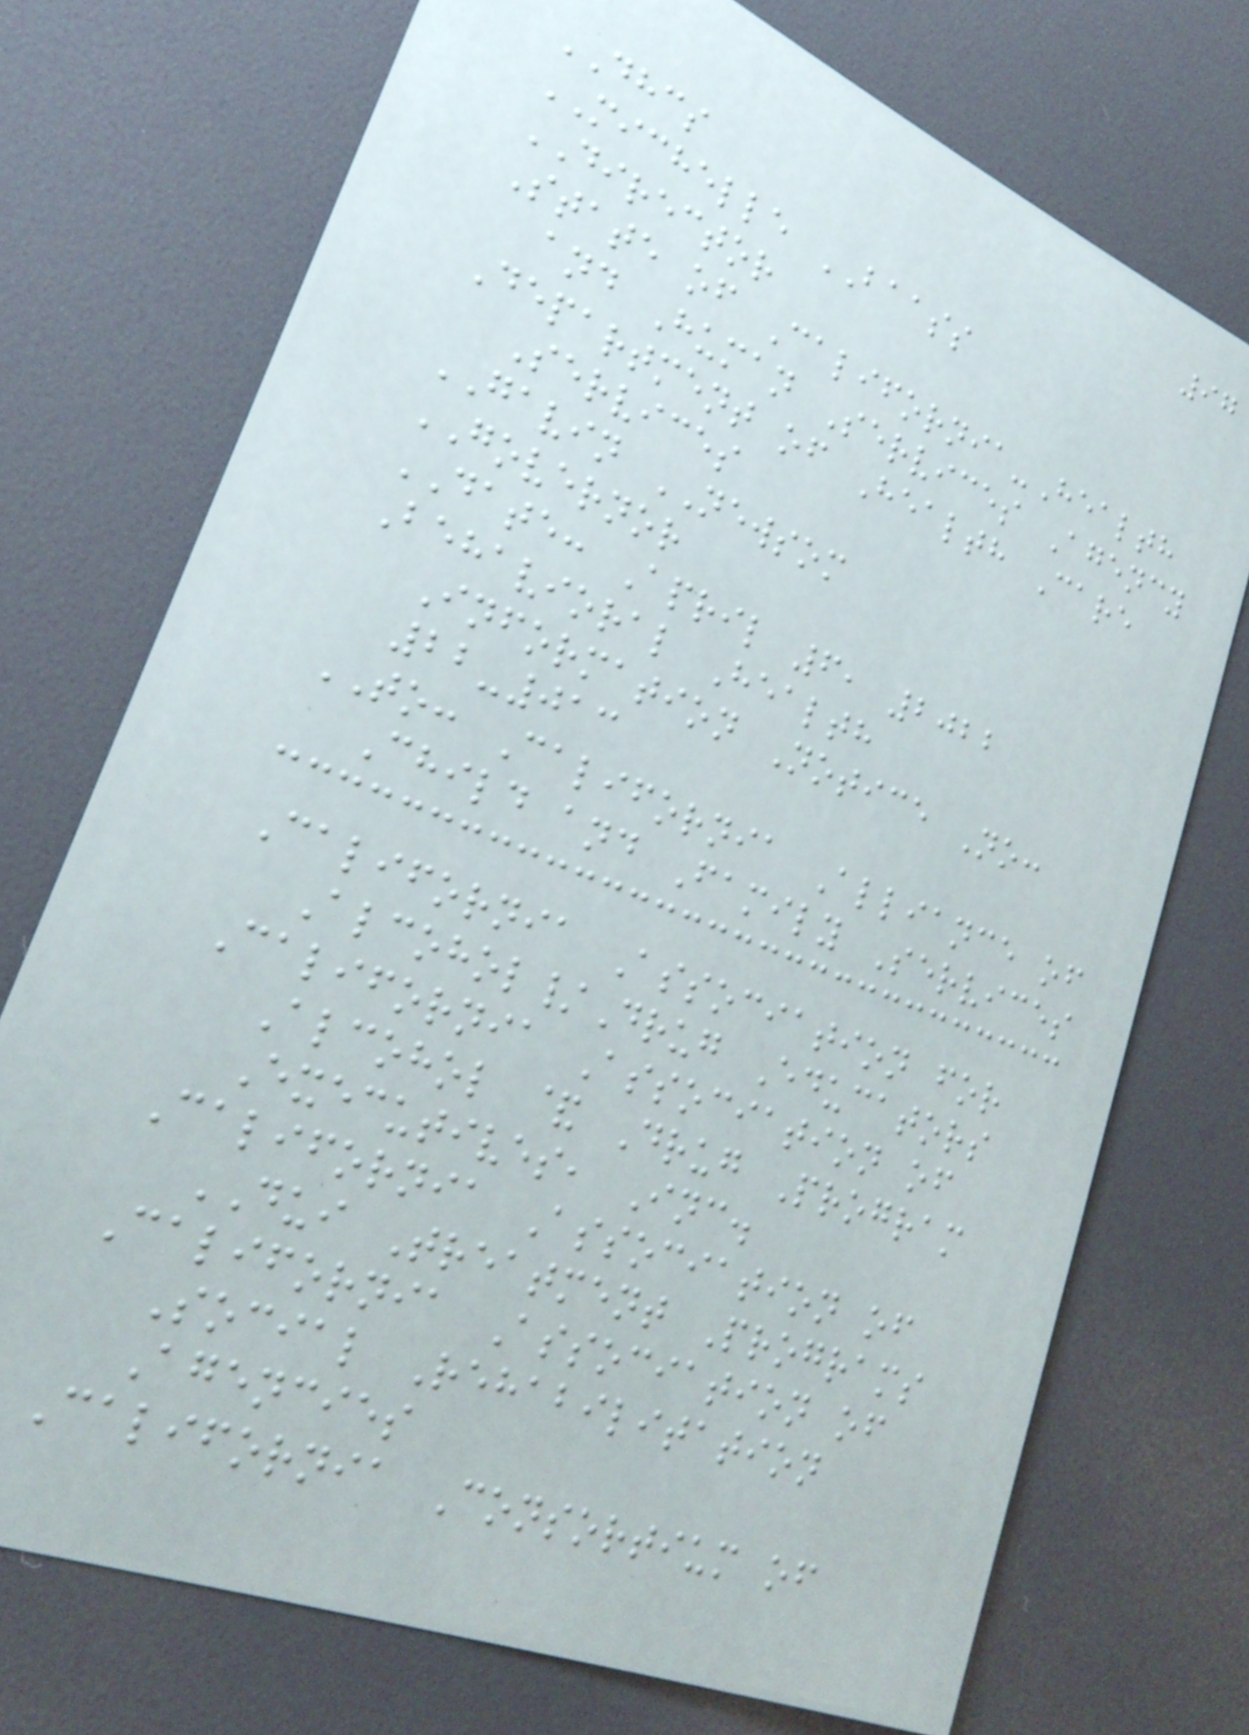97
DHCS
MICHELLE BAASS
DIRECTOR
State of California-Health
and Human Services Agency
Department of Health Care
Services
GAVIN NEWSOM
GOVERNOR
DATE: April 6, 2022
Behavioral Health
Information Notice No:
22-013
TO: California Alliance of
Child and Family Services
California Association for
Alcohol/Drug Educators
California Association of
Alcohol & Drug Program
Executives, Inc.
California Association of
DUI Treatment Programs
California Association of
Social Rehabilitation
Agencies
California Consortium of
